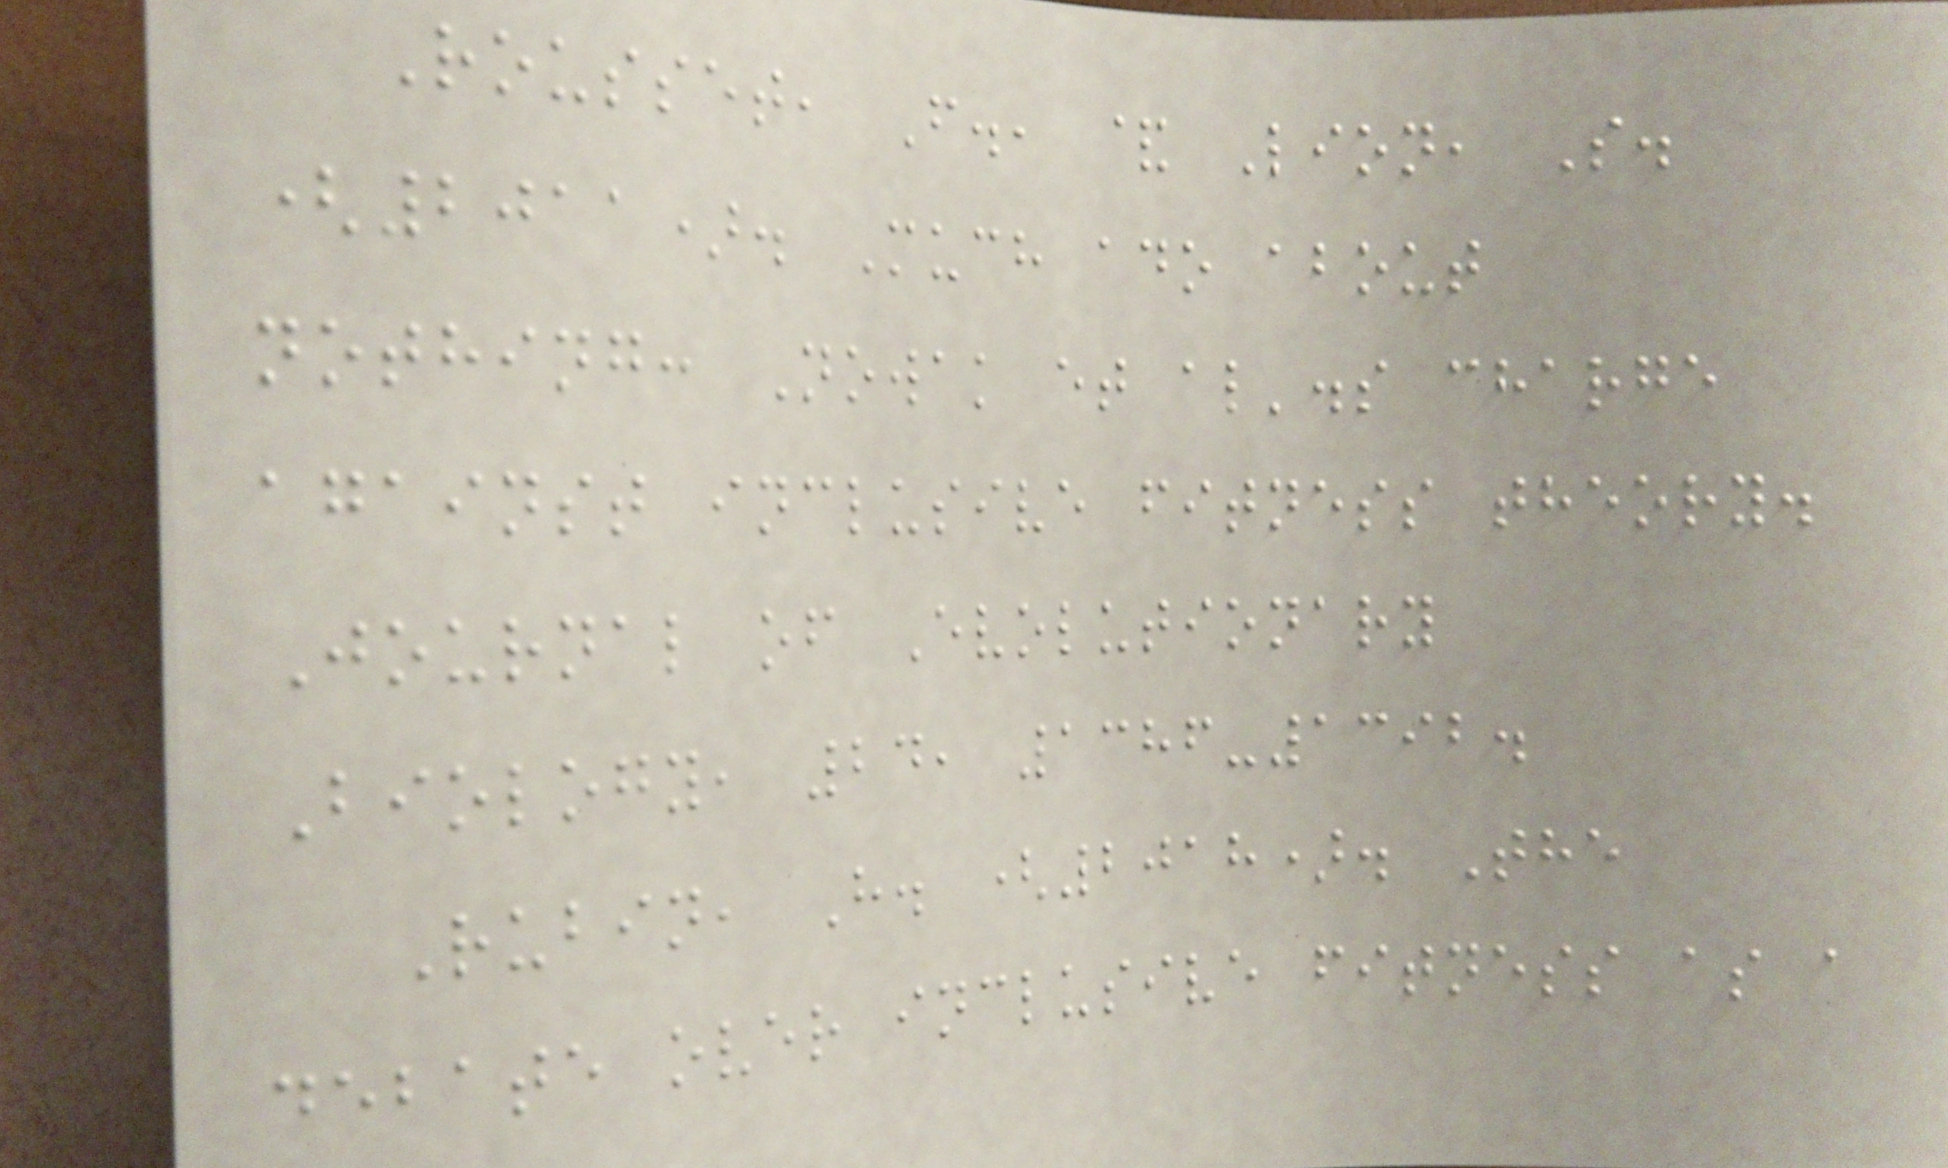Rousset, F., & Lion, S.
(2011). Much ado about
nothing: Nowak et al'.s charge
against inclusive fitness theory.
Journal of Evolutionary
Biology, 24, 1386-1392.
Rubin, H. (2018). The
debate over inclusive fitness as a
